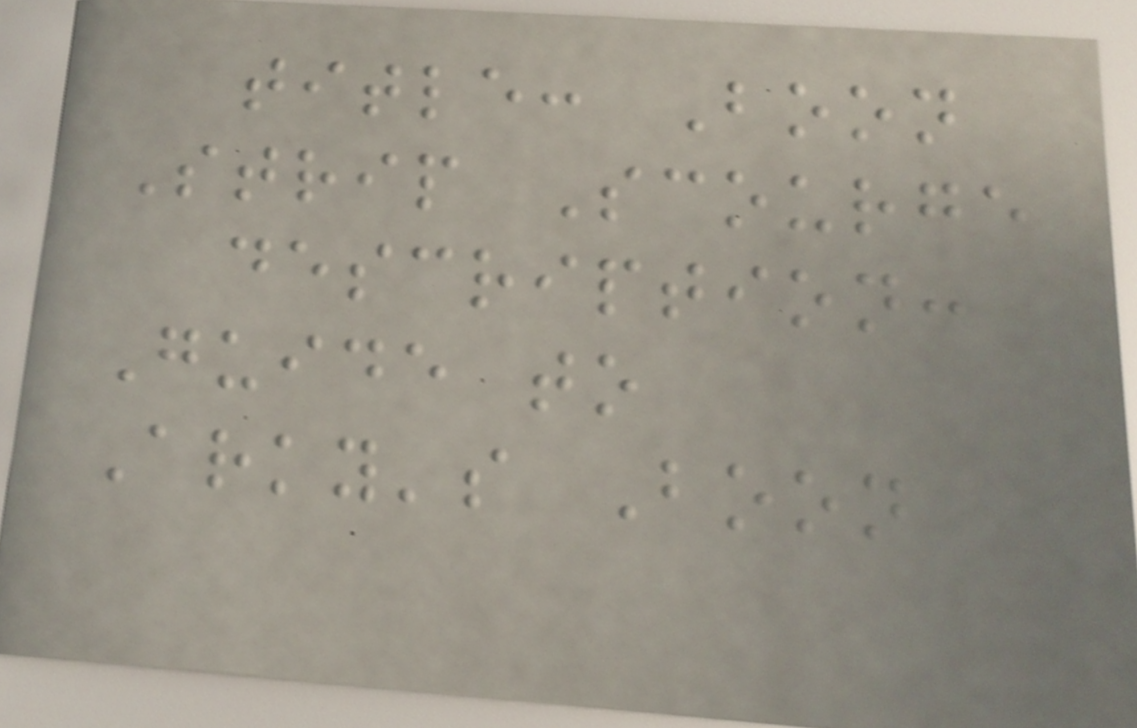title: Boon
Strip Scourge
description:
Guide to
Arky's Boon
